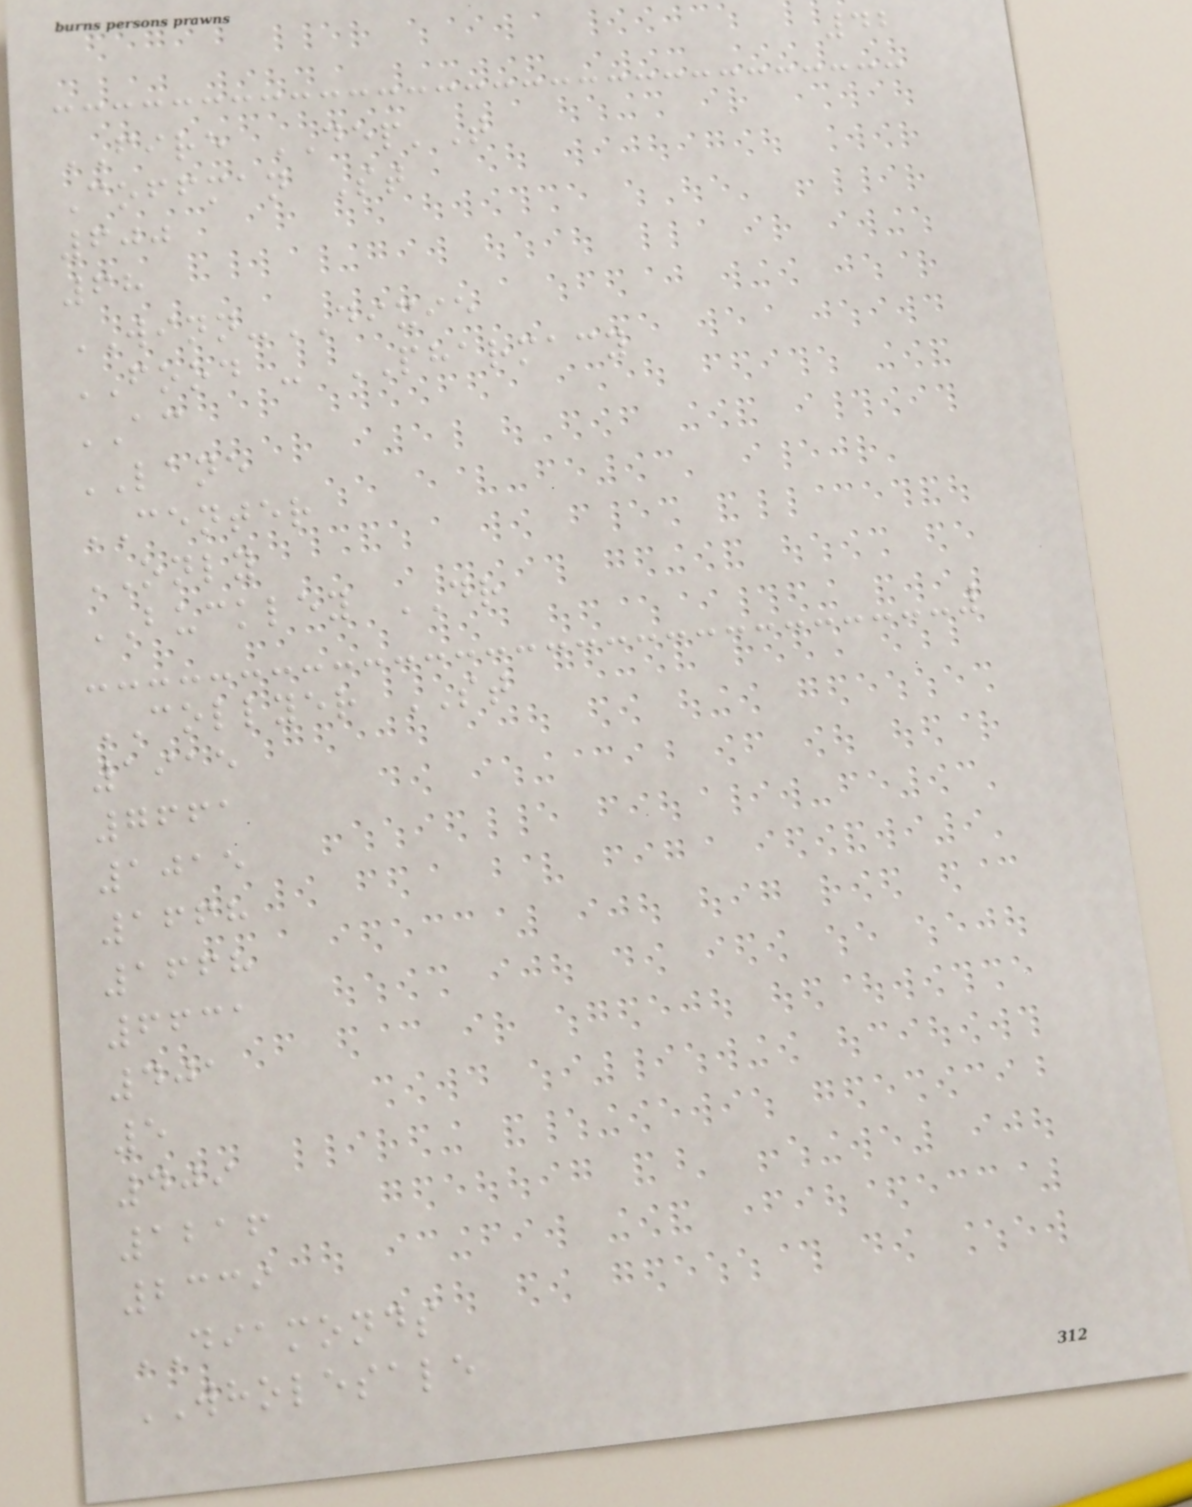42
FIRE DEP'T
Coffman St
600
68
WINN-DIXIE
FOOD - PHARMACY
AC
LANE
CENTER
ONLY
BUCKLEY DR
COLLYER ST
1915
7661
1015
1668
1668
6631
401
5
409
1216
2339
DIAMONDS
WHOLESALE
